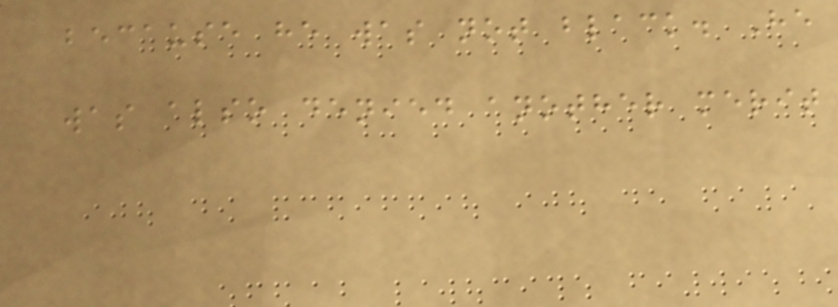because he was not black. He
was also denied another merit
